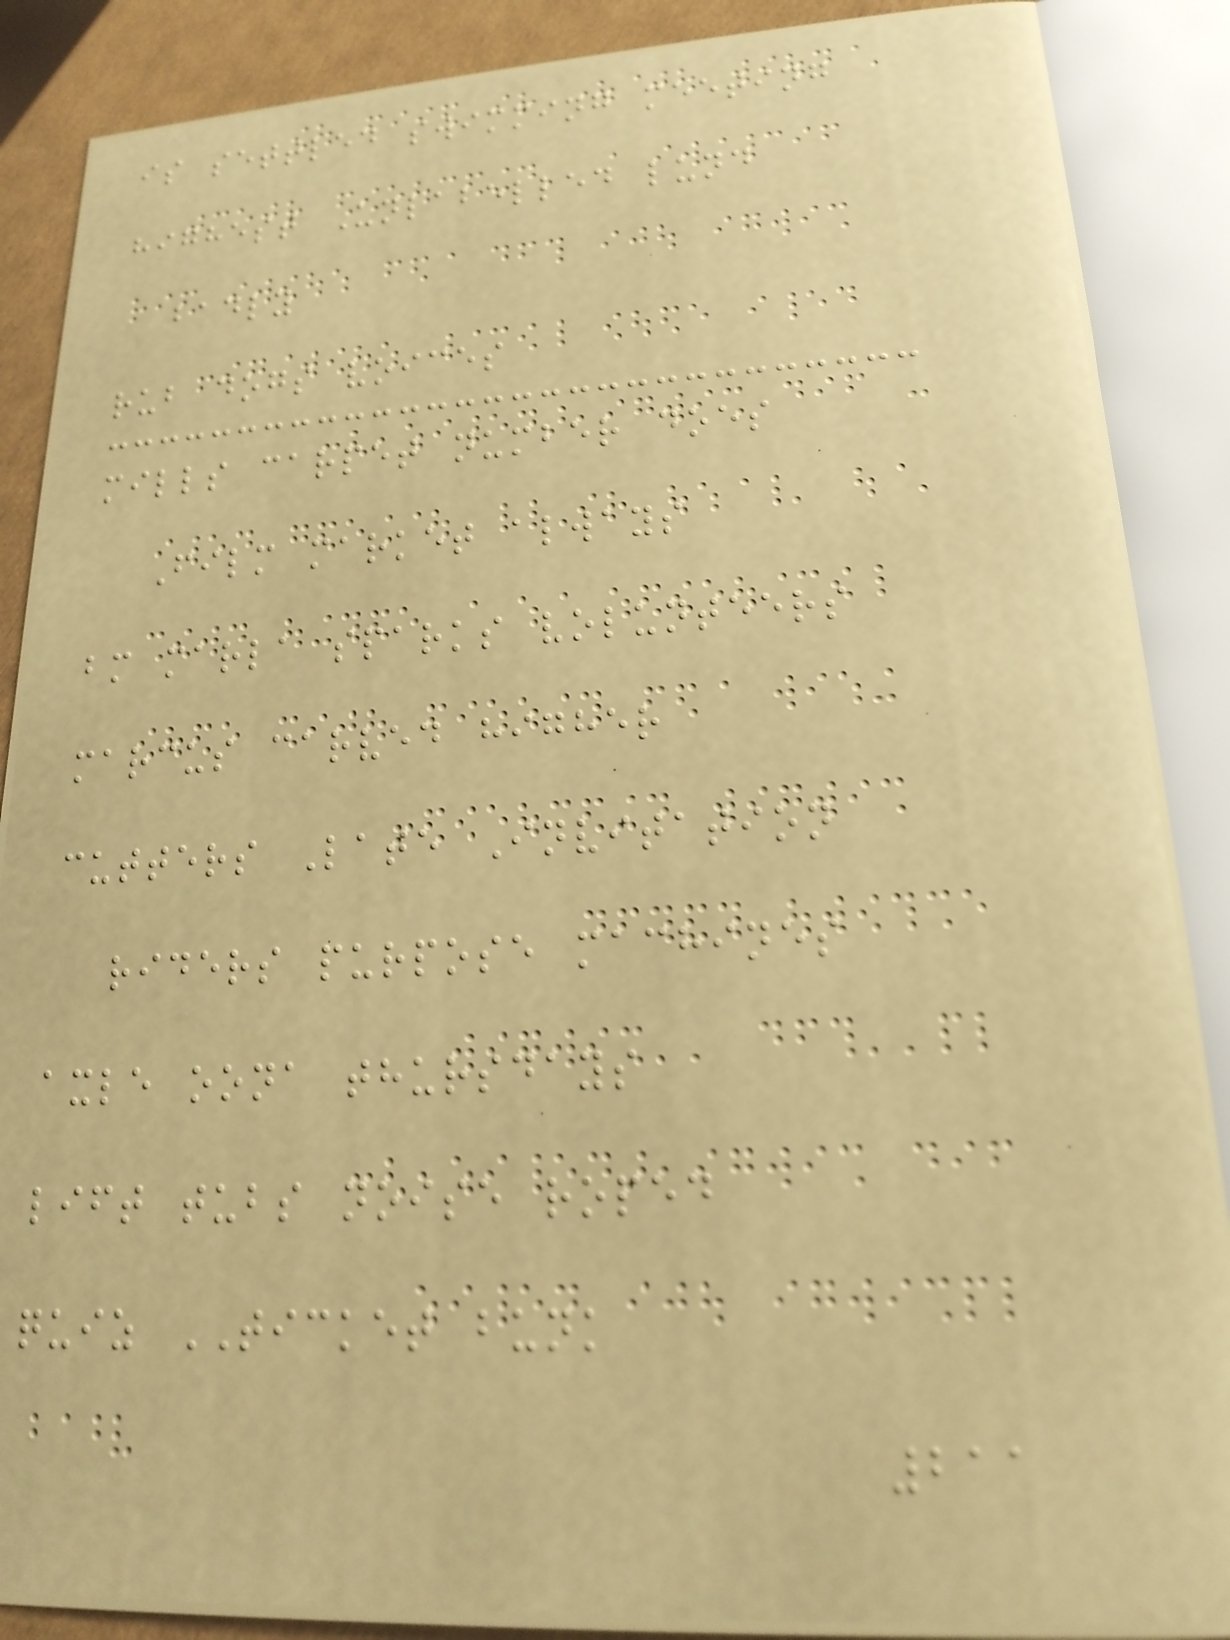is settled swimming meeting
highest Unlabelled lund
badly
rub dogs voices
mills carpet number does
Film market always
bm marla sparks volunteers
marcus carved higher
cutters Late Invitation
riders purpose machines
axle oona thursdays
lift tubs noise roped
quiz TICKET bunk
211
